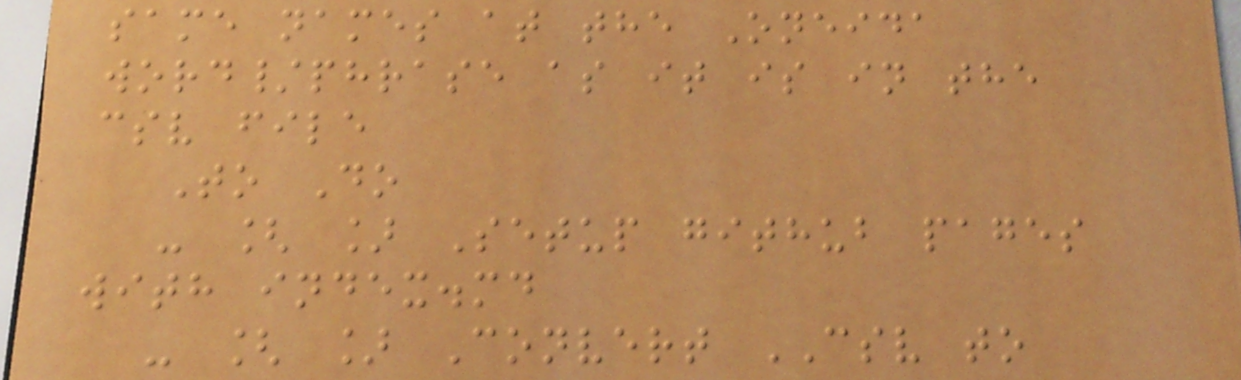same names at the Oneida
word/phrase as it is in the
csv file
To Do
- [ ] Setup github pages
with index.md
- [ ] Convert CSV to
